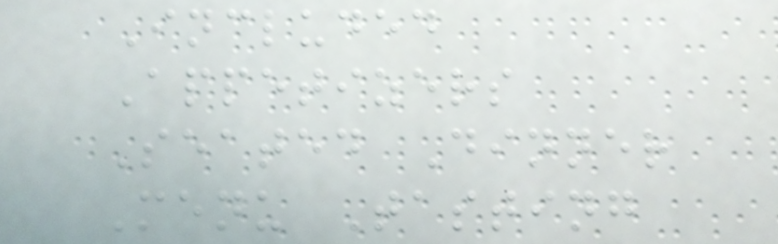Included
Appetizers
Seated Dinner
Menu Tasting
